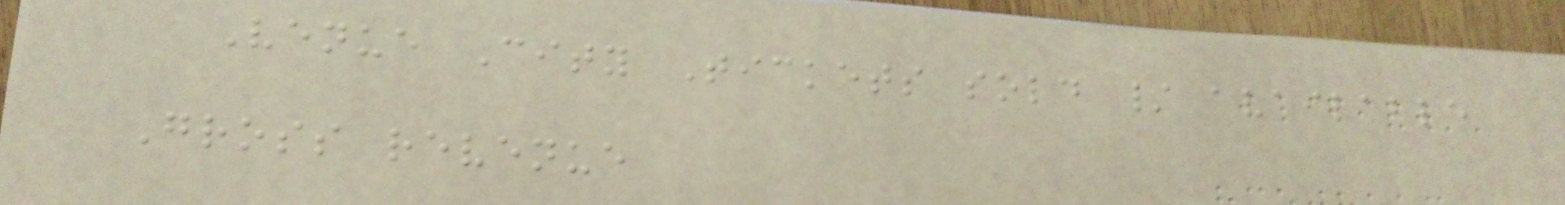Venue City Tickets sold / available
Gross revenue
